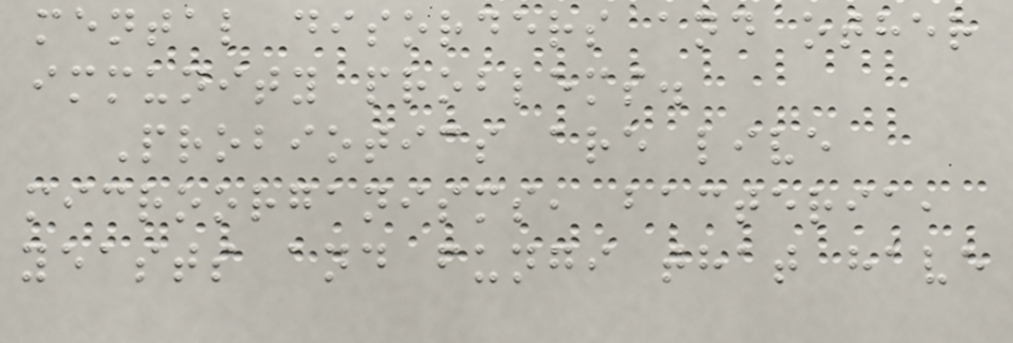mental disorders and other
immunity problems.
Probiotics are live
microorganisms, bacteria,
yeasts and fungi that have
